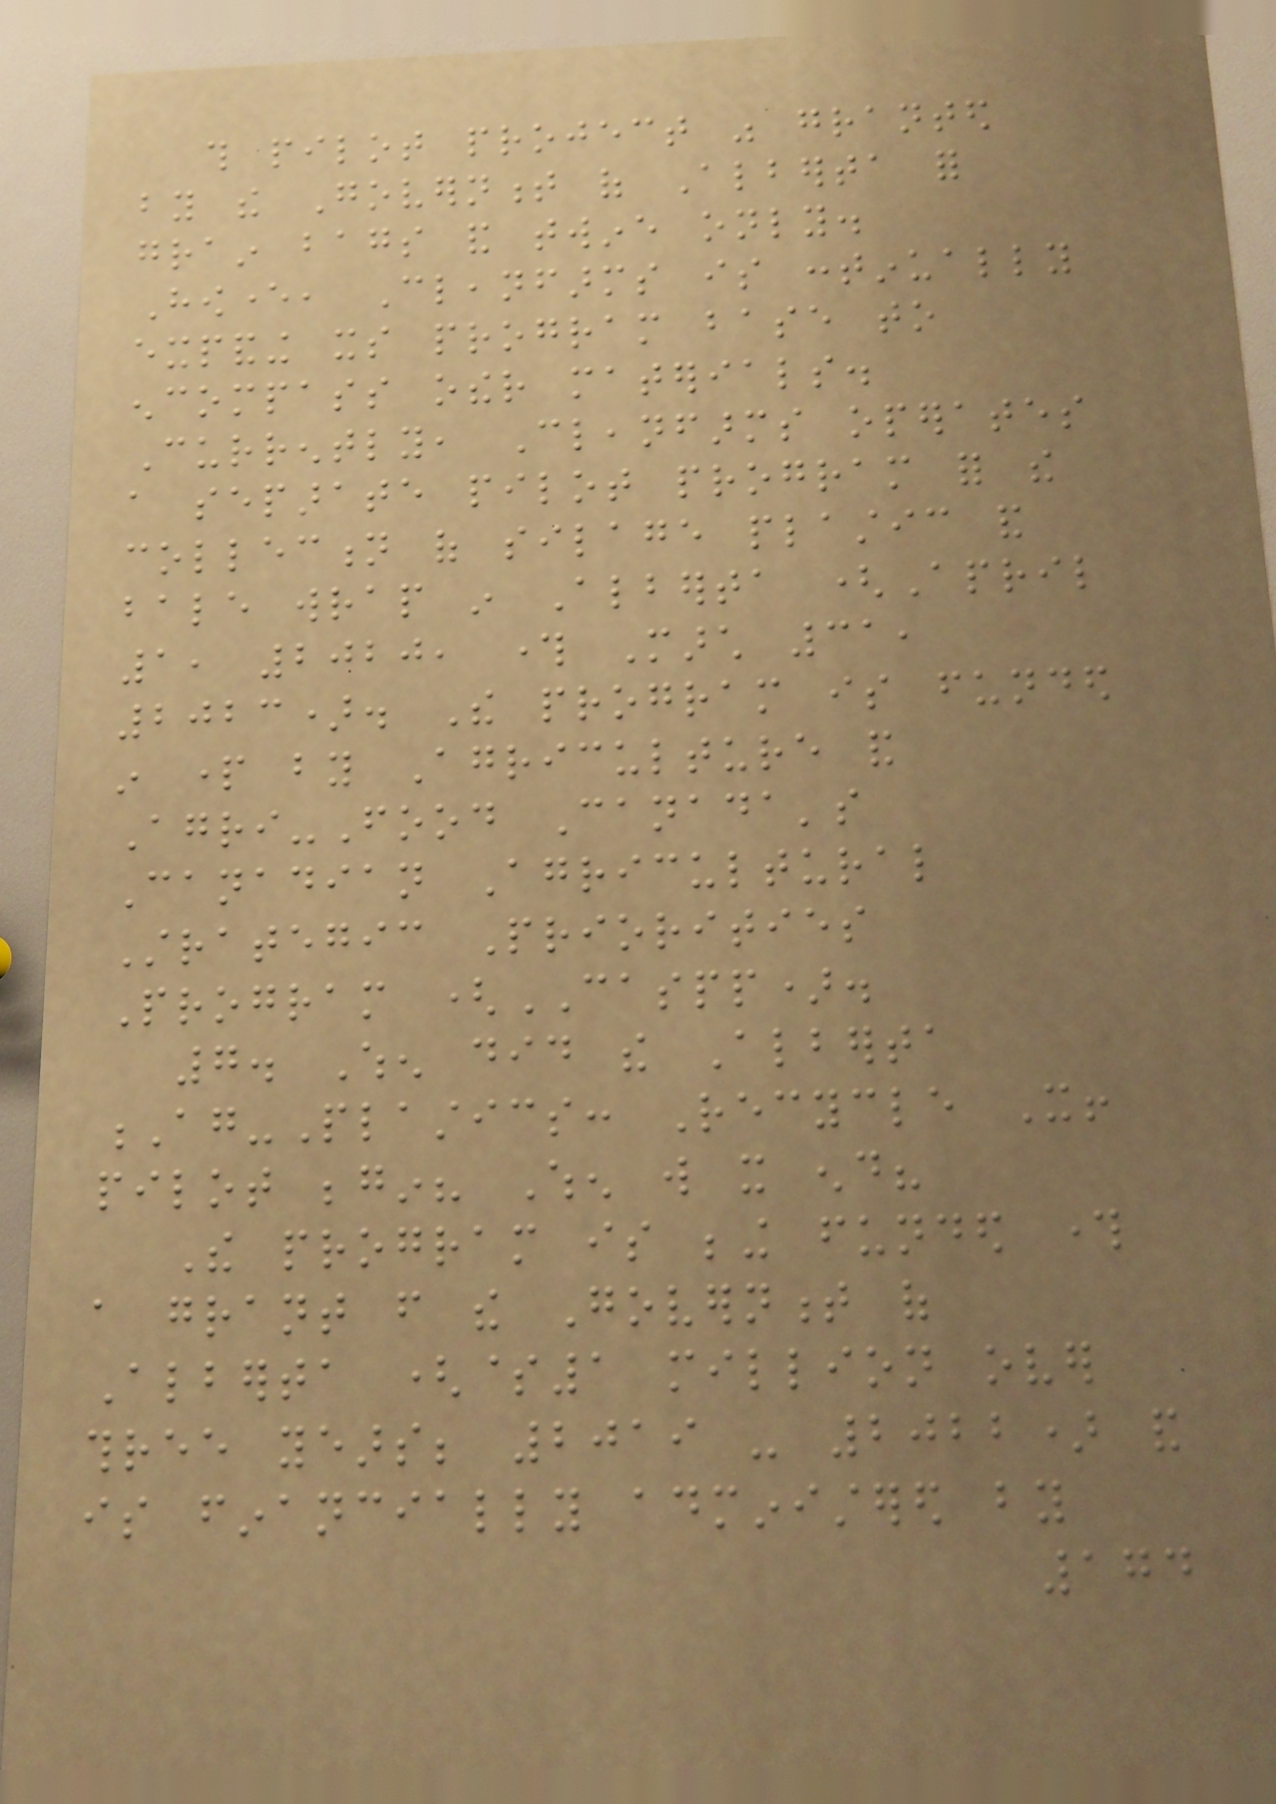this pilot project was granted
by the Government of Alberta for
grain bags and twine only.
However, Cleanfarms is continually
expanding its program base to
encompass other materials.
Currently, Cleanfarms operates
a separate pilot program for the
collection of silage plastic and
bale wrap in Alberta (April
1, 2020, through March 31,
2023). The program is funded
in part by Agriculture and
Agri-Food Canada's
Canadian Agricultural
Strategic Priorities
Program (CASPP).
7. When did the Alberta
Ag-Plastics: Recycle It!
pilot begin? When will it end?
The program is being funded through
a grant from the Government of
Alberta ($1 million over
three years; 2019 - 2022) and
is financially administered by
174
